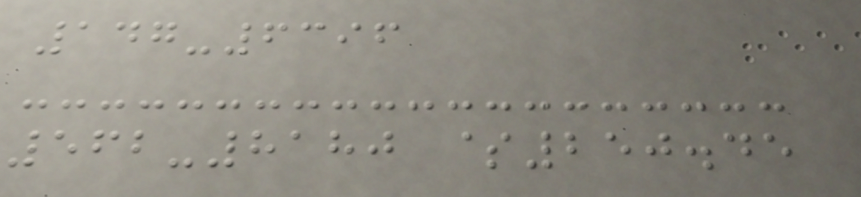147-6396
562-8180 $250.45
